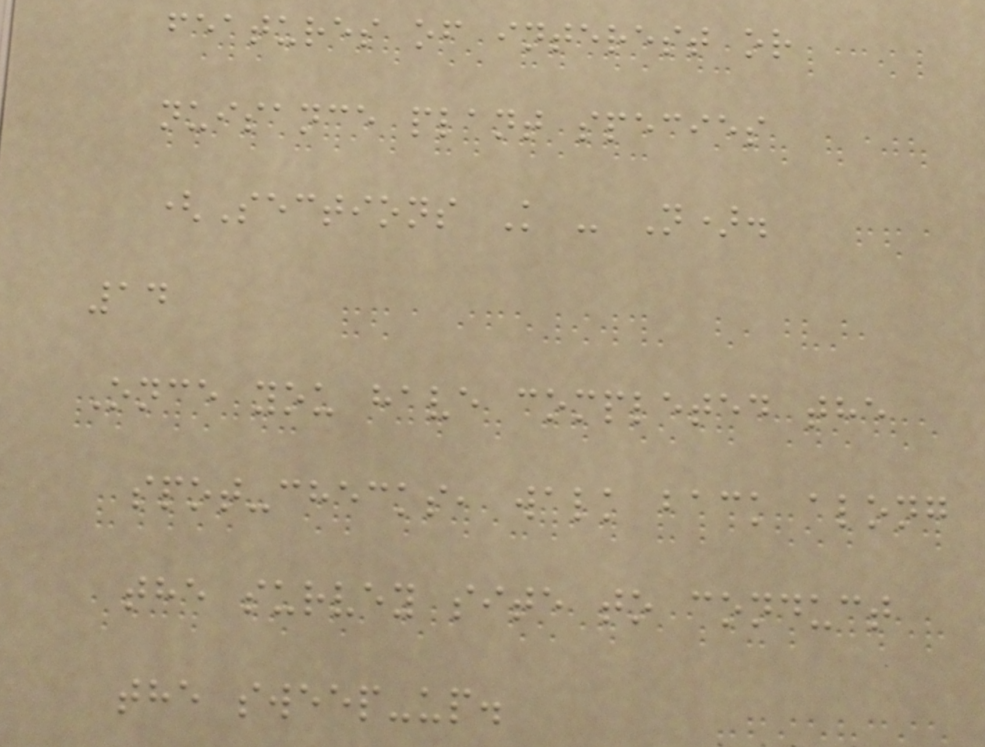features of interest or
nuisance plant species
(Sections K - N).
14
Once you have completed the
spot-checks, walk back along
the survey site to conduct
the sweep-up.
